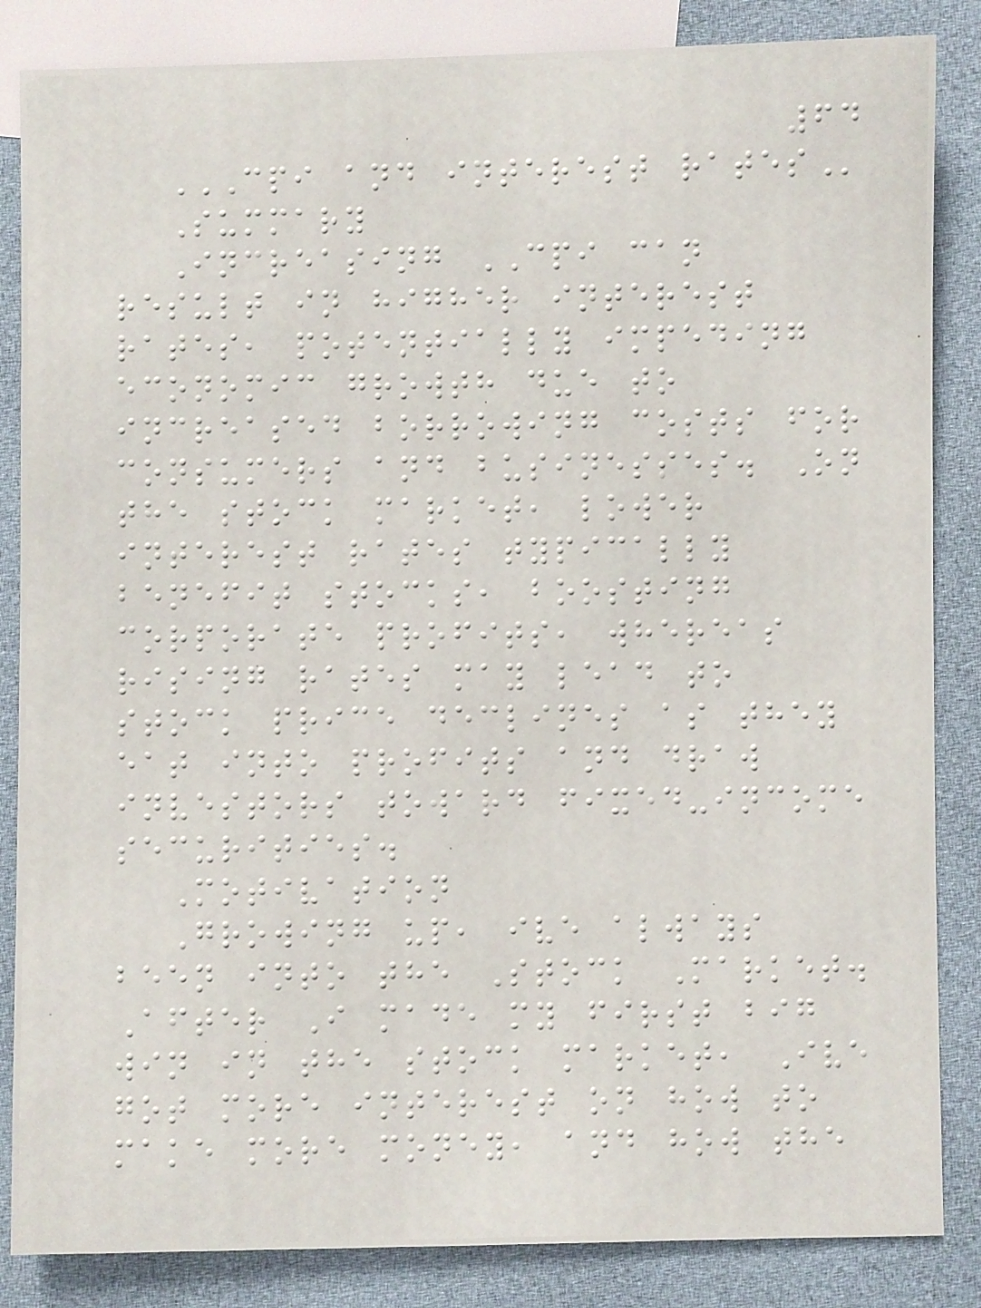64
CPI AND INTEREST RATES
Summary
Increasing CPI can
result in higher interest
rates, potentially impeding
economic growth due to
increased borrowing costs for
consumers and businesses. On
the stock market, lower
interest rates typically
benefit stocks, boosting
corporate profits, whereas
rising rates may lead to
stock price declines as they
eat into profits and draw
investors toward fixed-income
securities.
Motivation
Growing up, ive always
been into the Stock Market.
After I made my first big
win in the stock market, Ive
got more interest on how to
make more money, and how the
